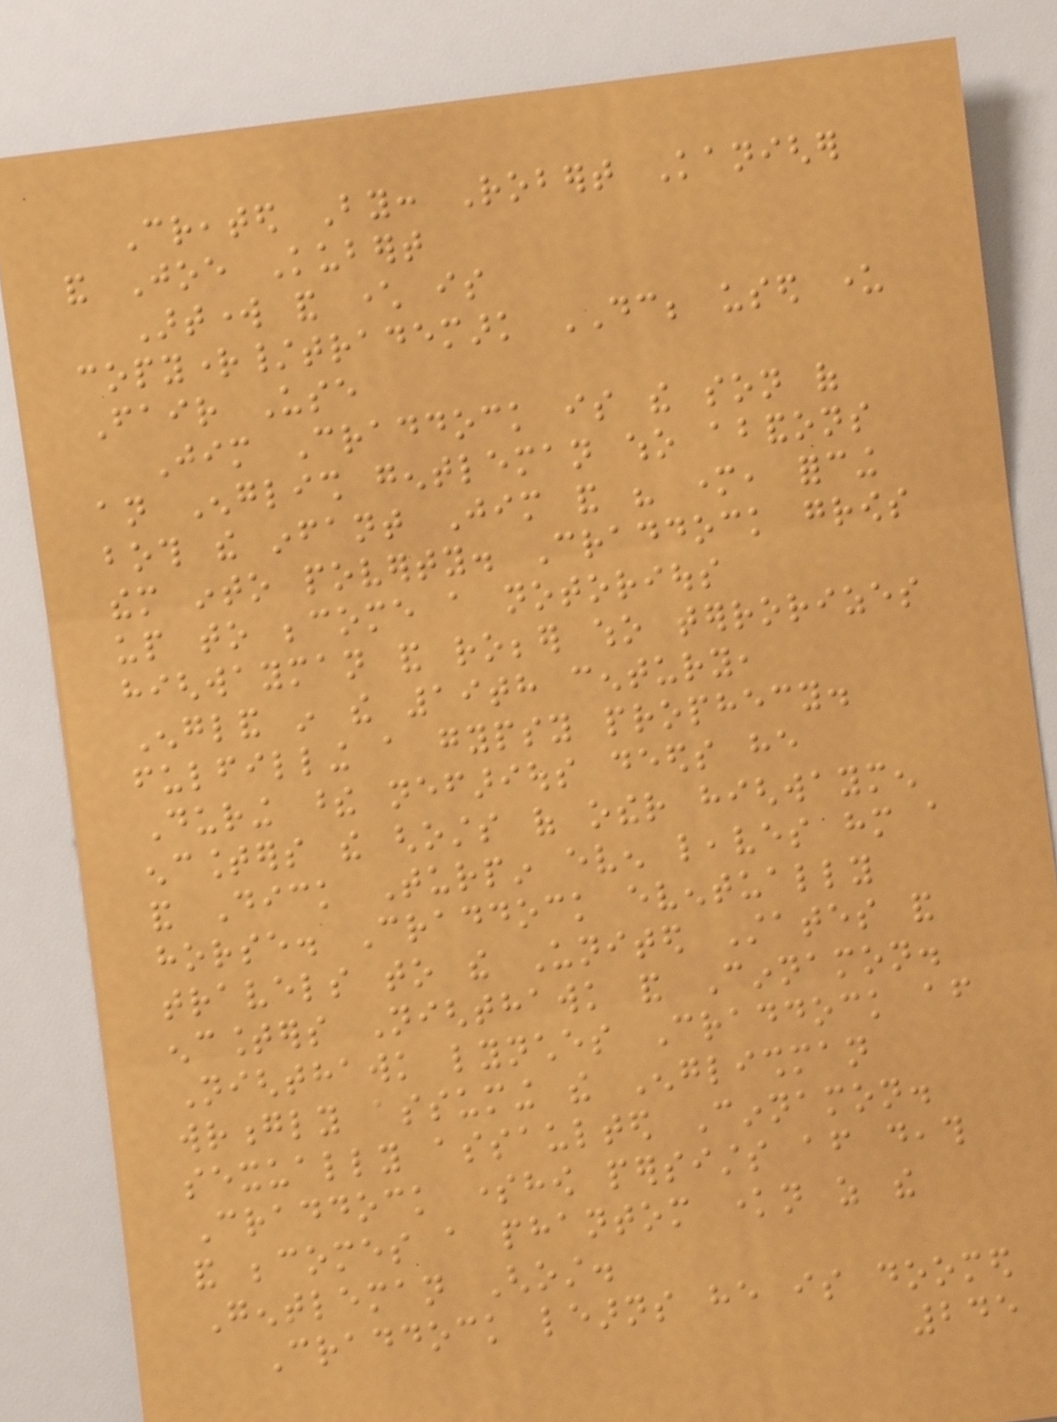Created By: Robert Kanigher
and Joe Kubert
Artwork and character is
copyright/trademark DC; used under
Fair Use
Jim Craddock is the son of
an English gentleman who abandons
both the infant Jim and his mother, forcing
them into poverty. Craddock grows
up to become a notorious
highwayman and robber who terrorizes
England in the 19th century,
fulfilling a gypsy prophecy.
During these nefarious deeds he
encounters the ghosts of other highwaymen
and Dick Turpin even leaves him a
horse. Craddock eventually
travels to the United States and
encounters Nighthawk and Cinnamon.
Nighthawk lynches Craddock after
wrongly assuming the Englishman
sexually assaulted Cinnamon.
Craddock somehow persists after death
and becomes a phantom known as the
Gentleman Ghost.
Craddock learns he is doomed
245
